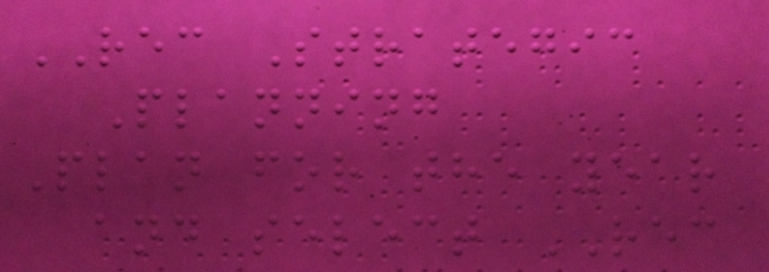REC Strategic
Planning
Plan for the year
and select REC
